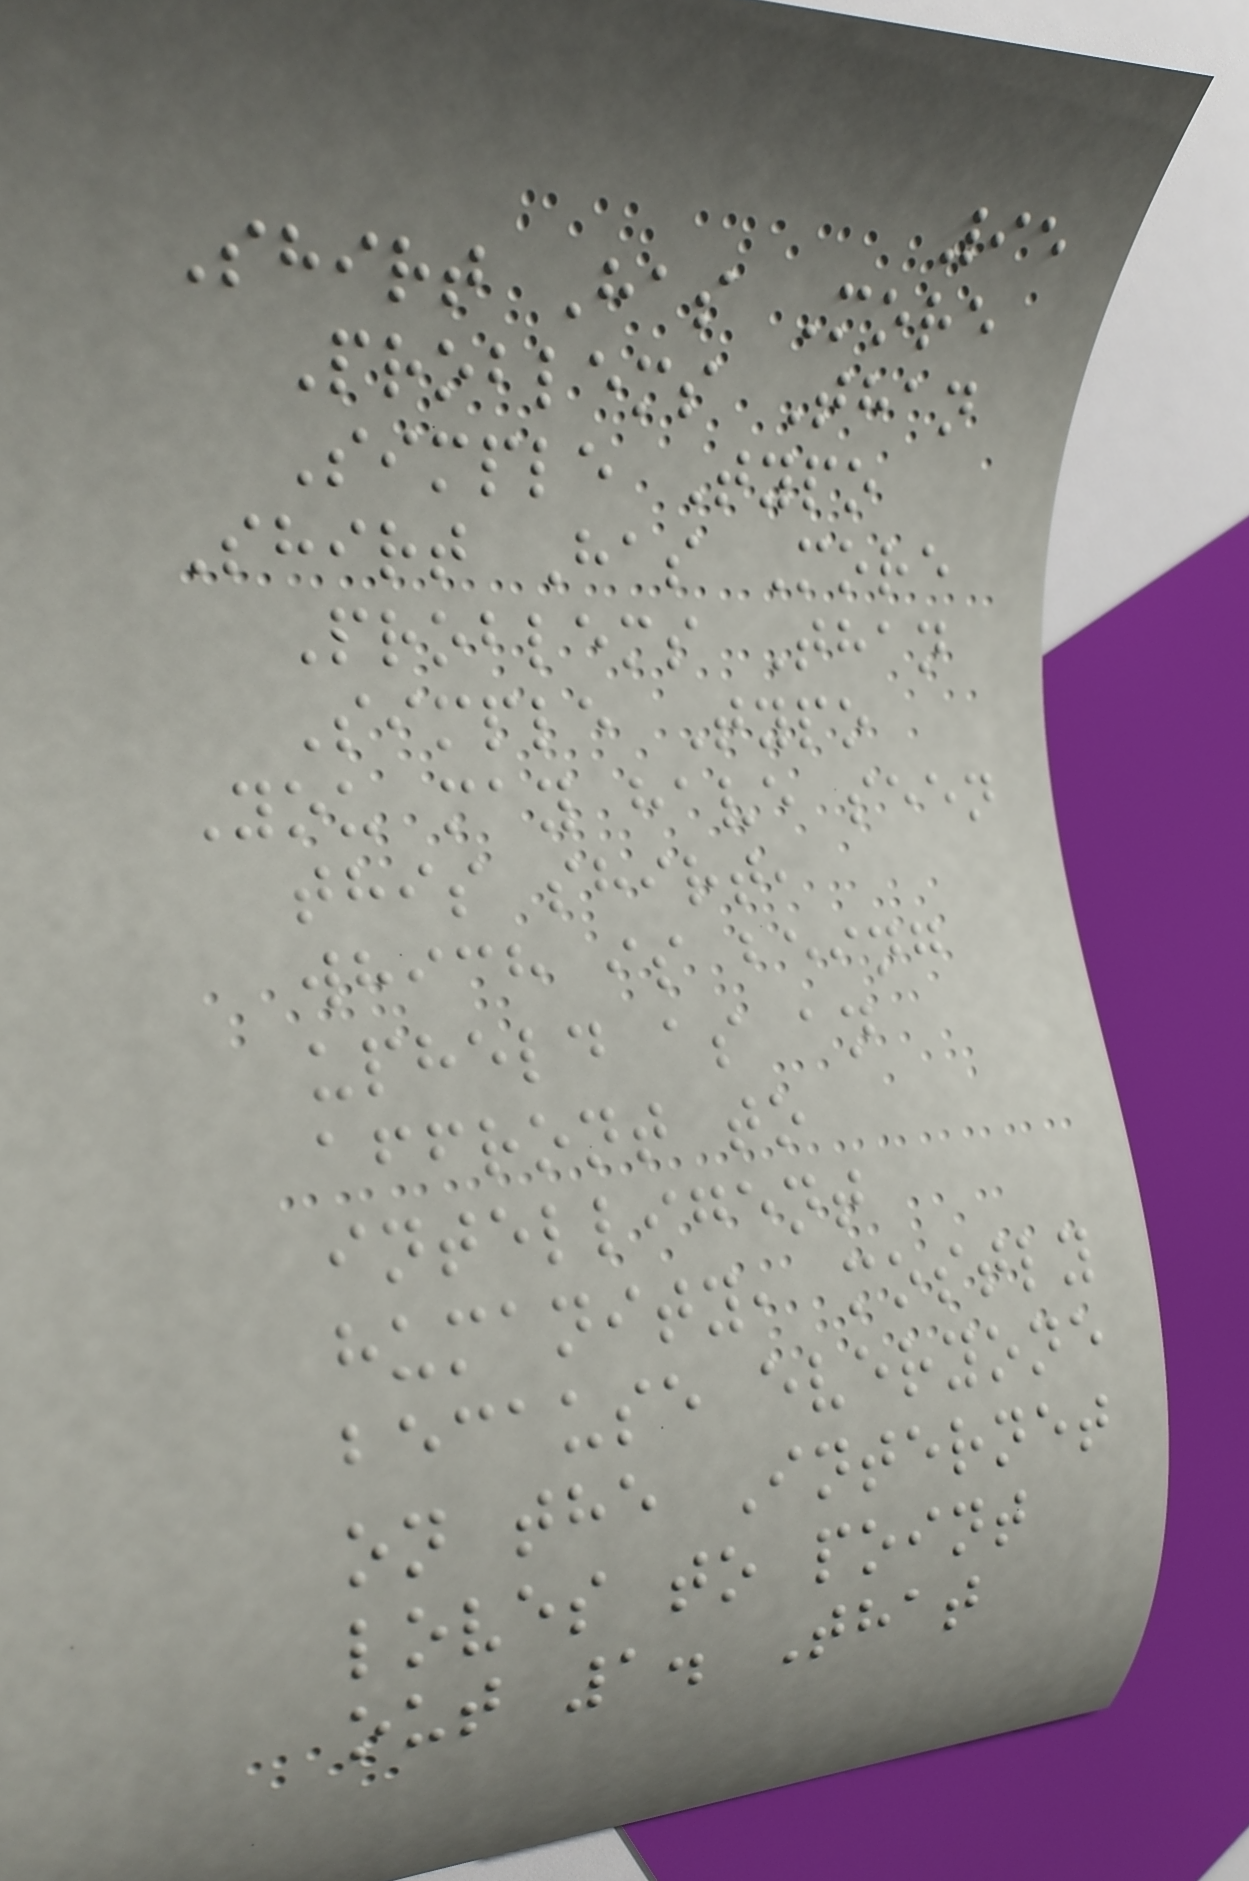95
Shirt Has More
Problems Than
Simple Typo
Shirt Has More
Problems Than
Simple Typo
You may have seen
this shirt,
which is being
upheld as an
affront to
intelligent
humanity, mostly
because everyone
on the Internet
loves to point
out 1. That
